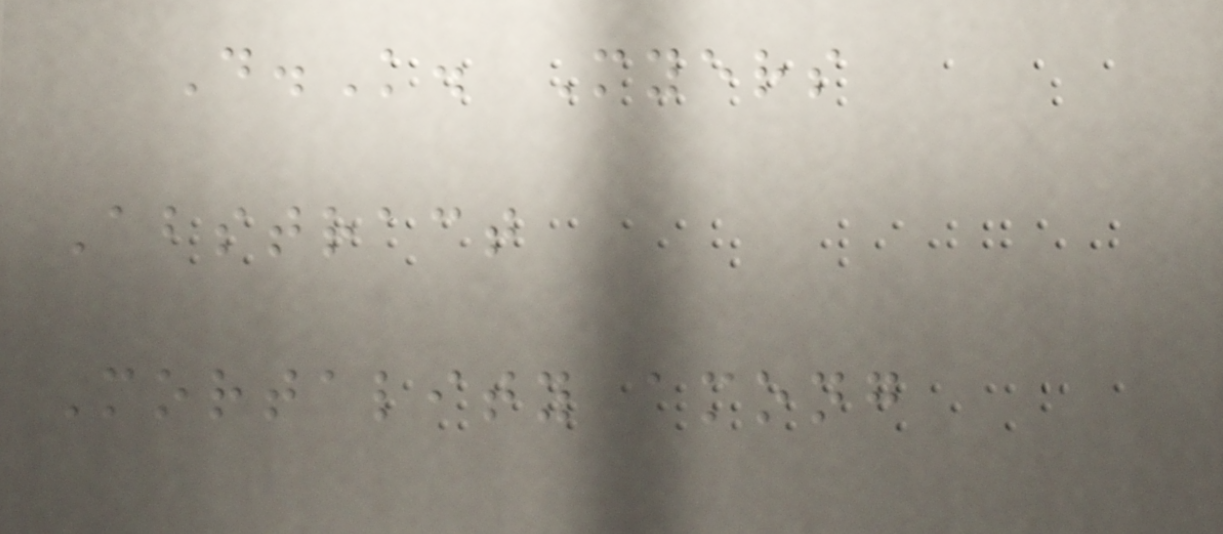D.K. Myers
Abstract
Mortality among
